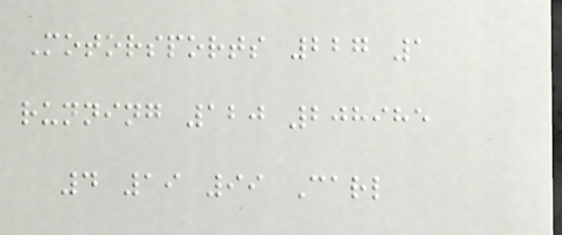Motorsports 227 1
running 120 208985
4 19 99 Carl
